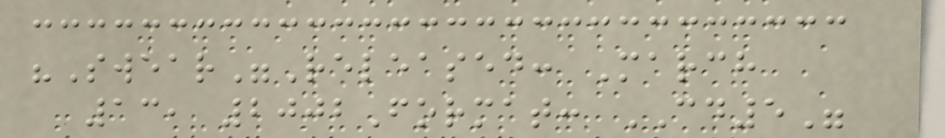"Swear"Released: March
13, 2002Format: CD5"
